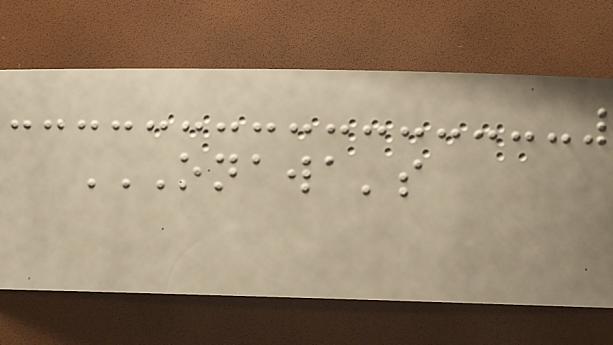ONAWA'S
